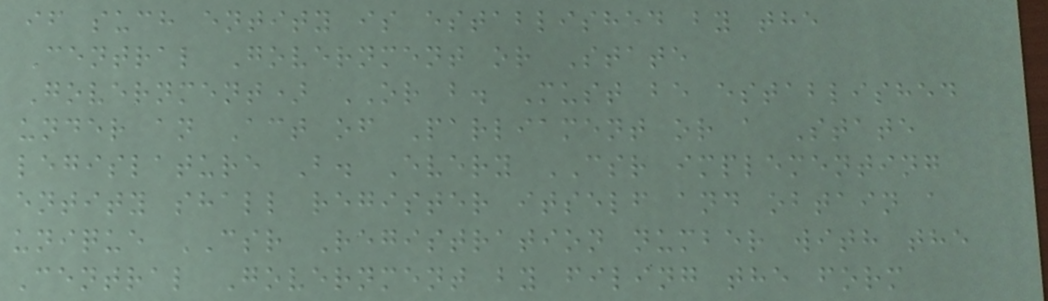if such entity is established by the
Central Government or State
Government) OR b. Must be established
under an Act of Parliament or a State
legislature B. Every CSR implementing
entity shall register itself and obtain a
unique CSR Registration number with the
Central Government by filing the form
